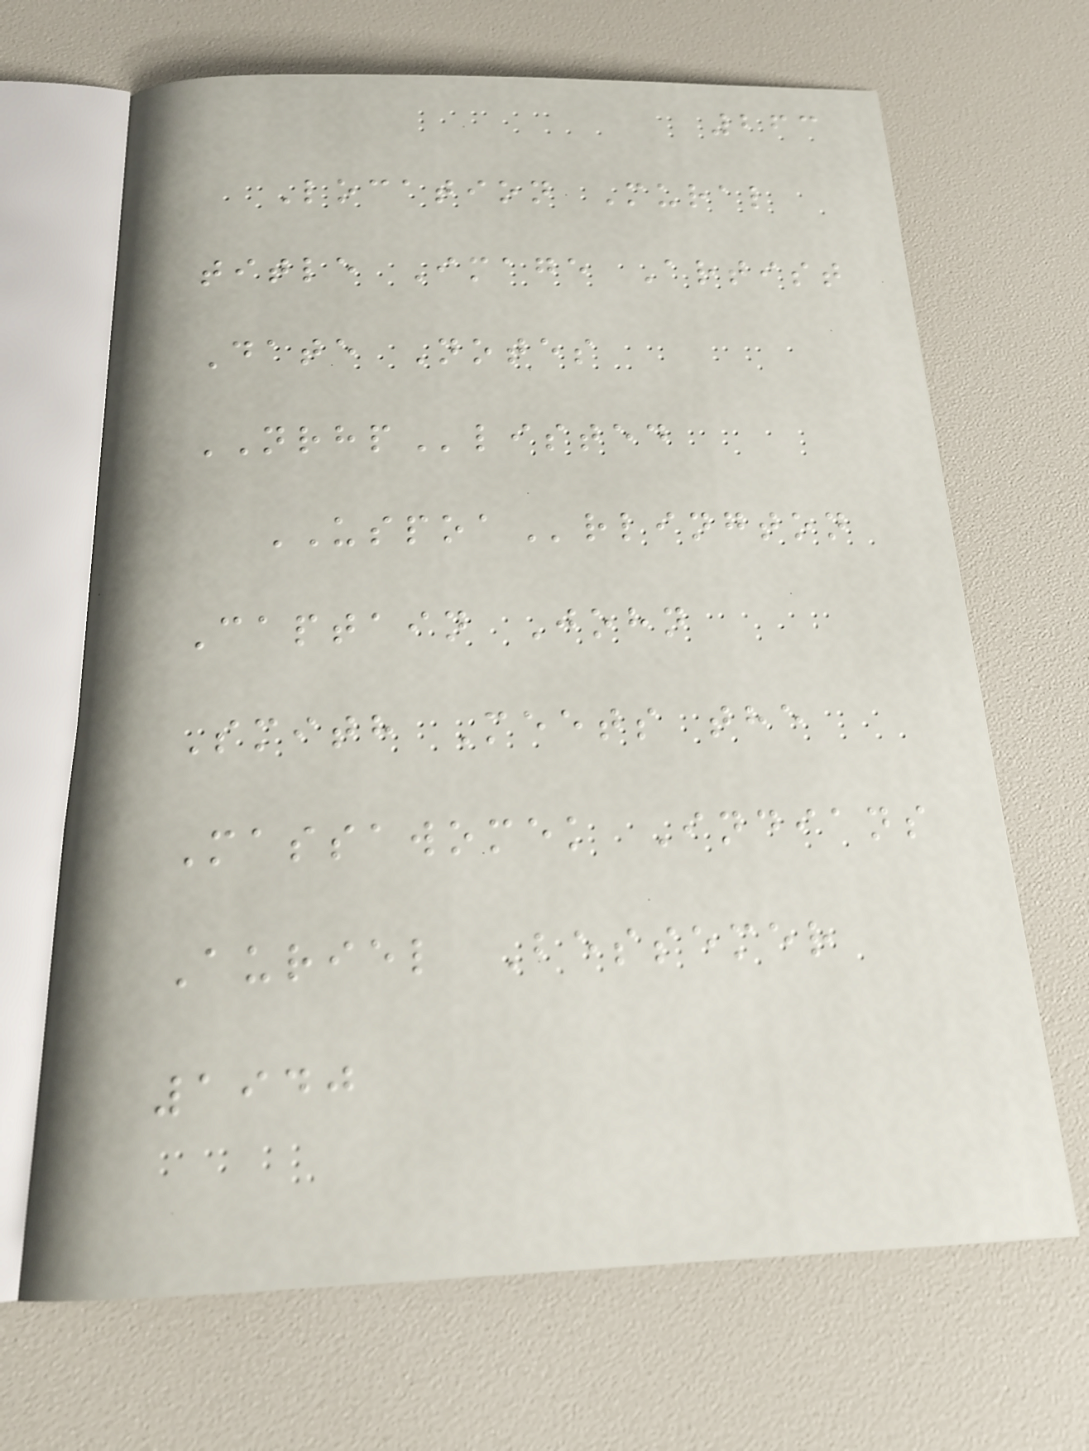263
Location Mural
title Image Artist
Date Notes
NRHPlisted
USPOArlington
Captain John
Smith Meets the
Massawomek Indians
Auriel Bessemer
1940
